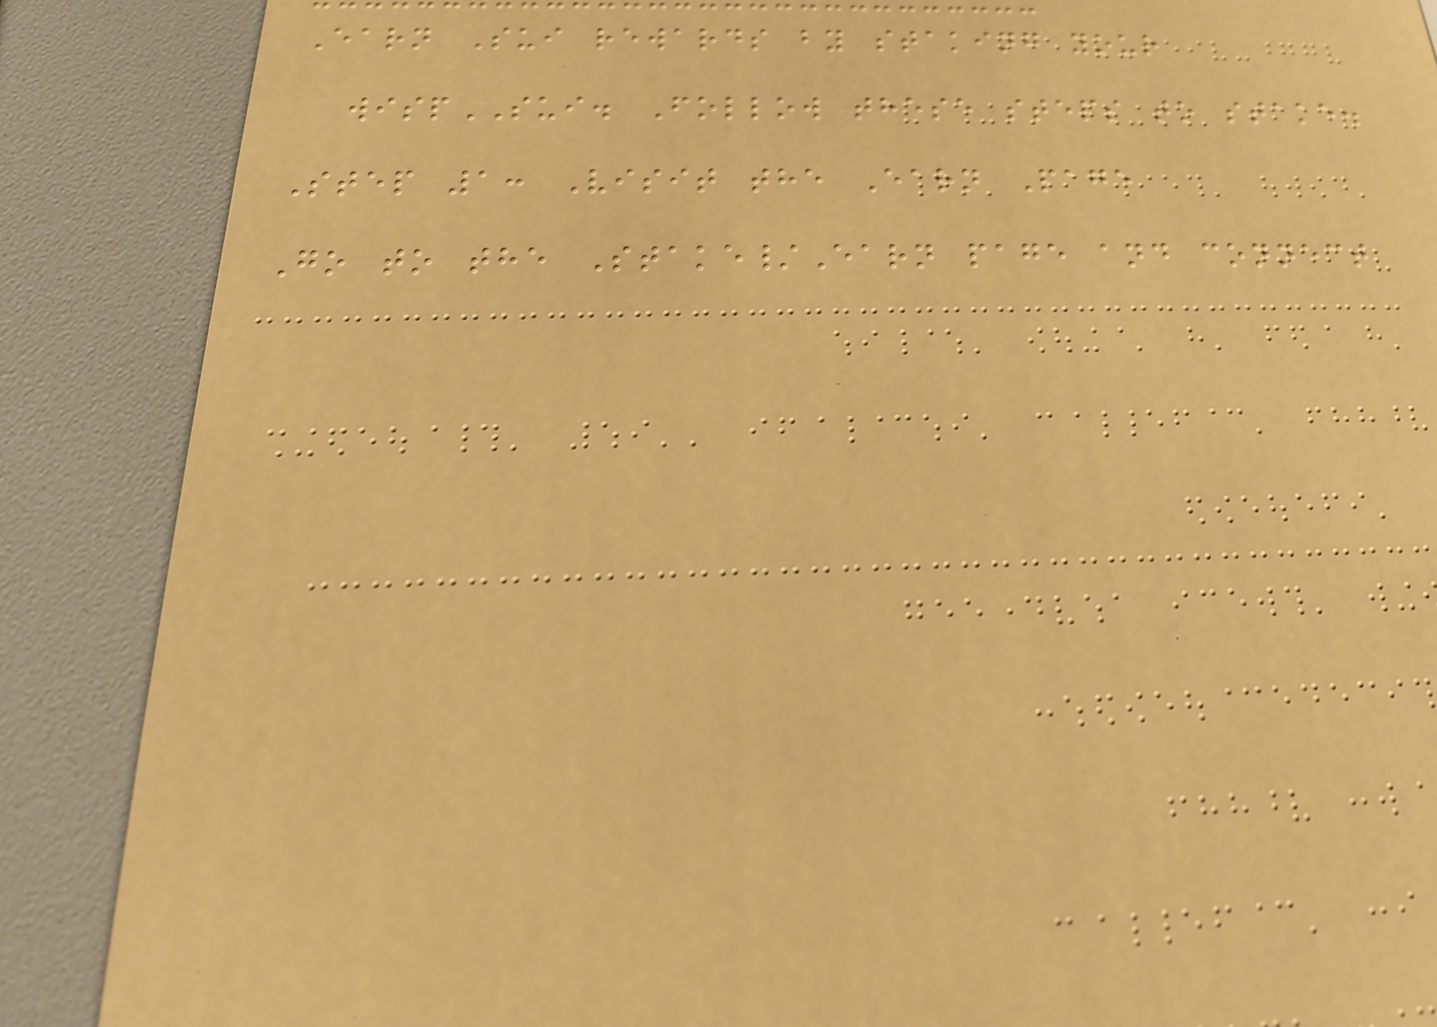Earn Sui rewards by staking your
wispSUI. Follow these steps to stake.
Step 1: Visit the Earn Page
Go to the Stake/Earn page and connect
